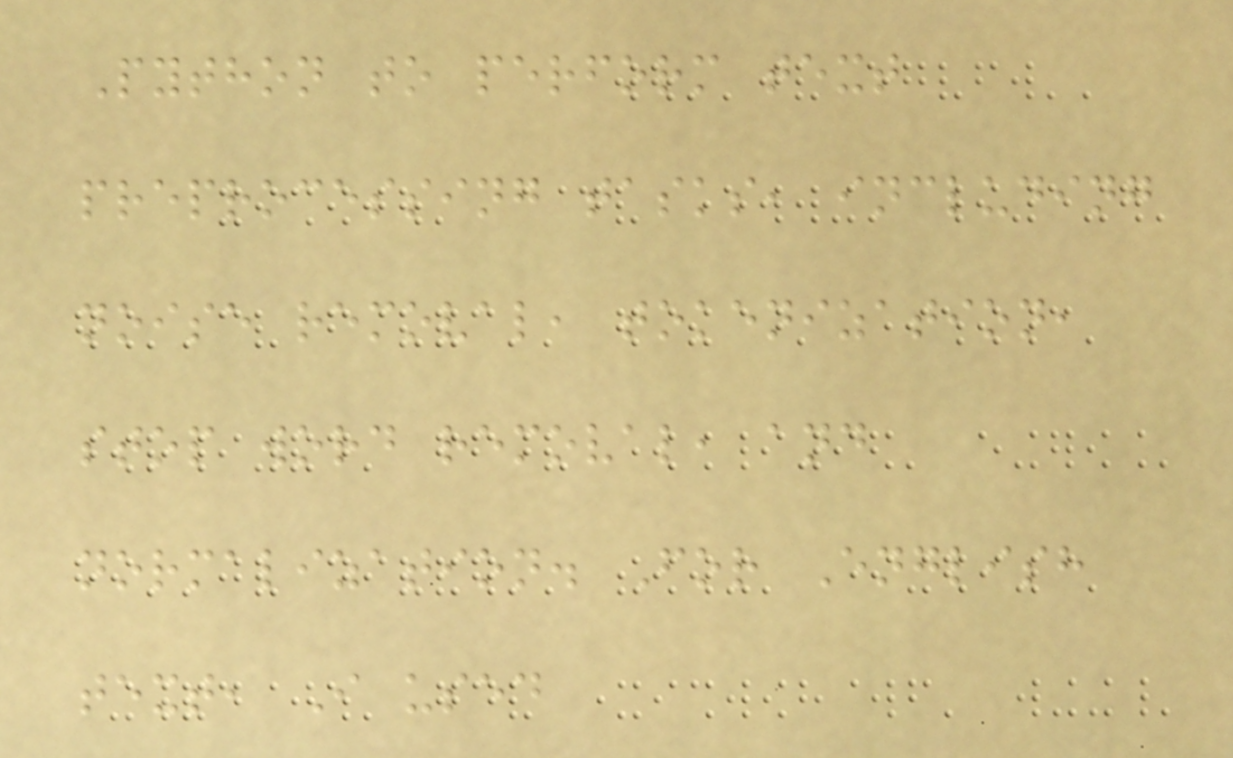Python to perform text
preprocessing tasks, including
noise removal, tokenization,
stop word removal, and
normalization. For English
text, I used
